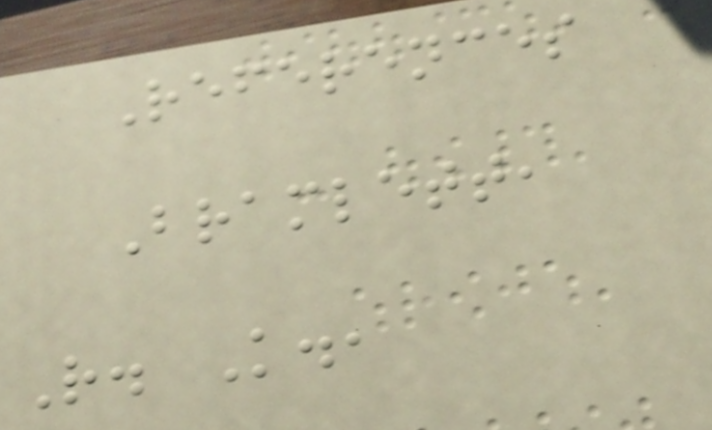References
Bramlett,
R. K.,
